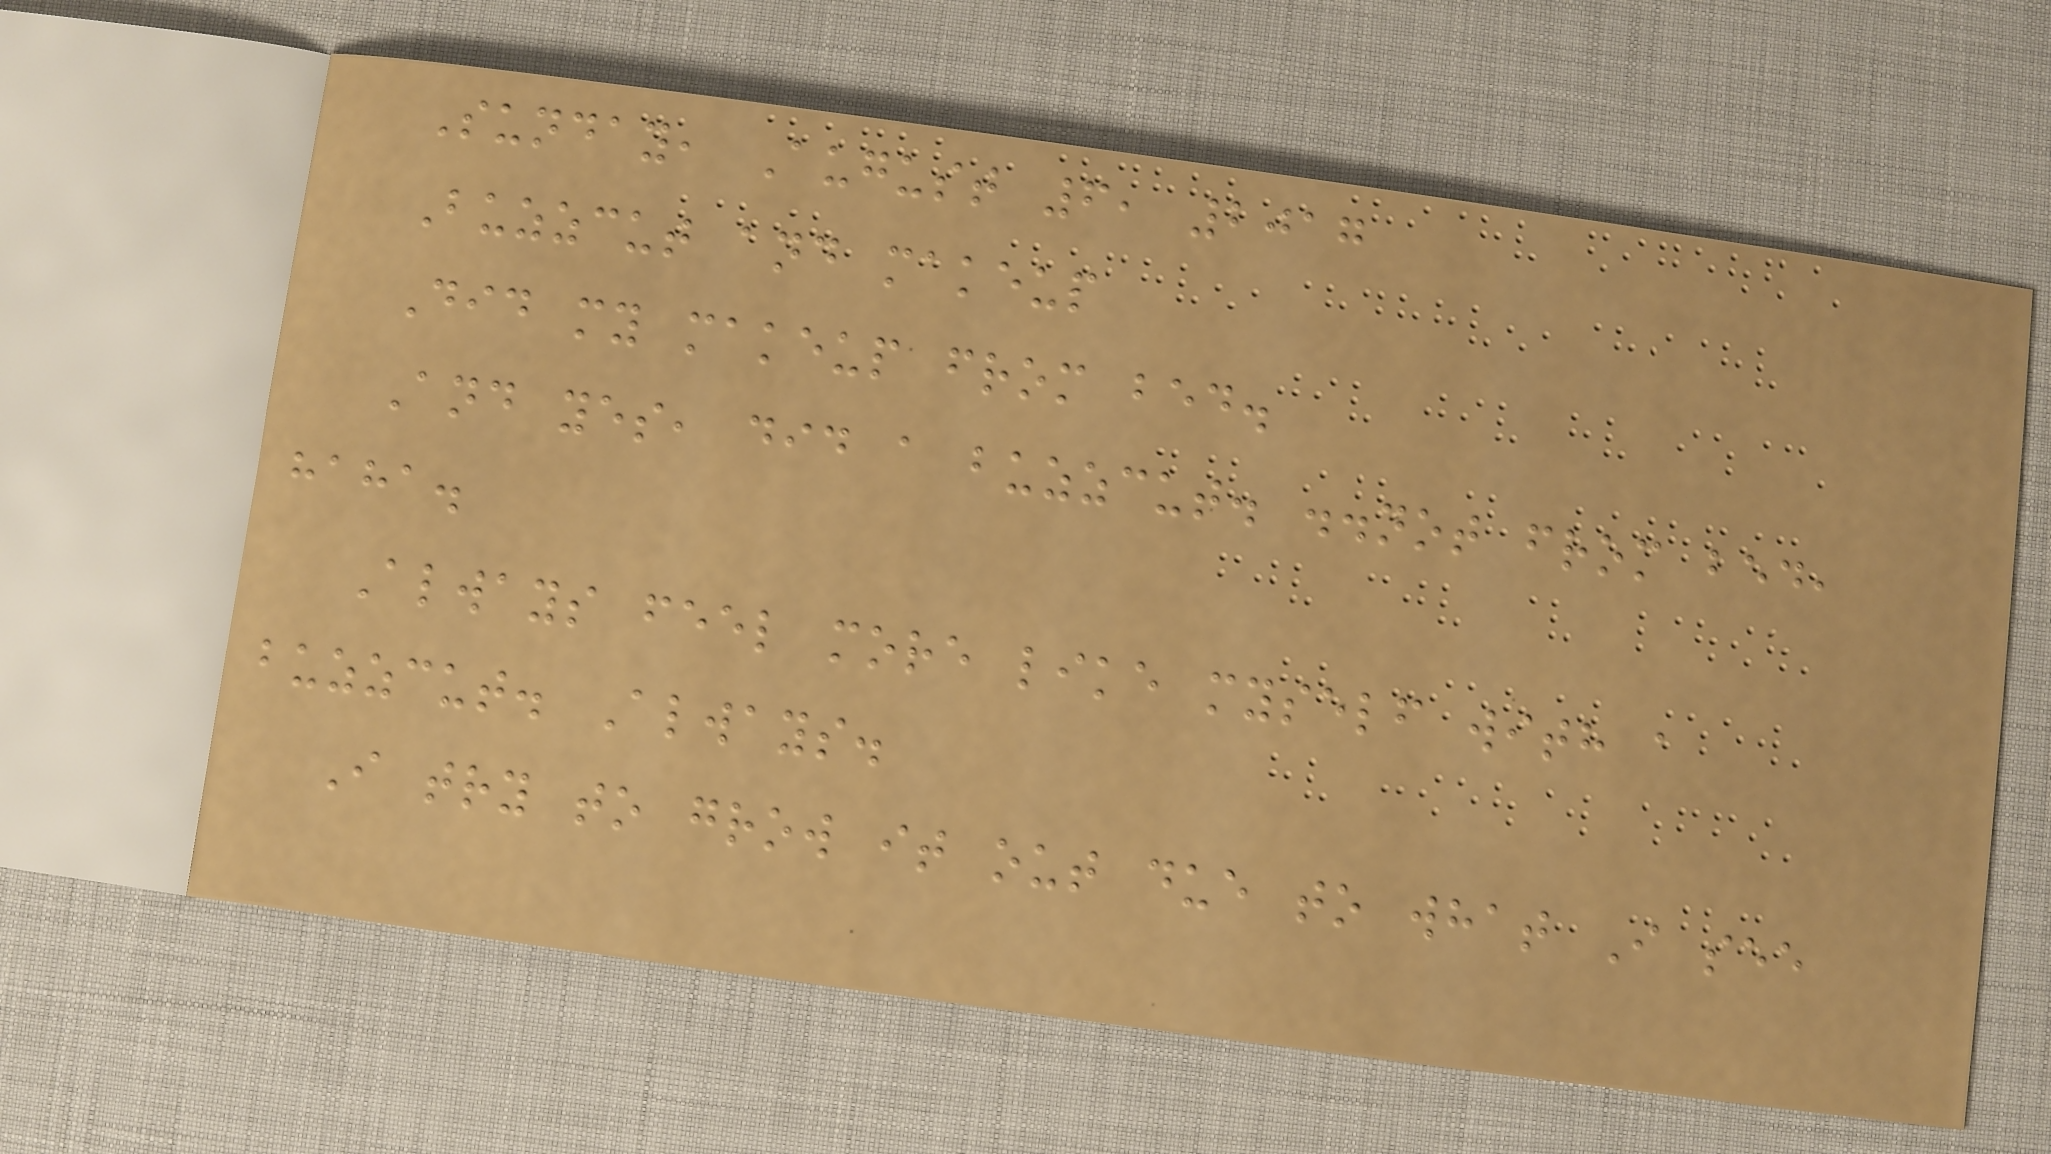Sunday, August 6, 2017
Buzzcut and makeup
Did my makeup from bed.
And yes, did a buzzcut. ..not from bed,
haha.
Always feel more like myself with a
buzzcut. Always.
I try to grow it out due to what I see
